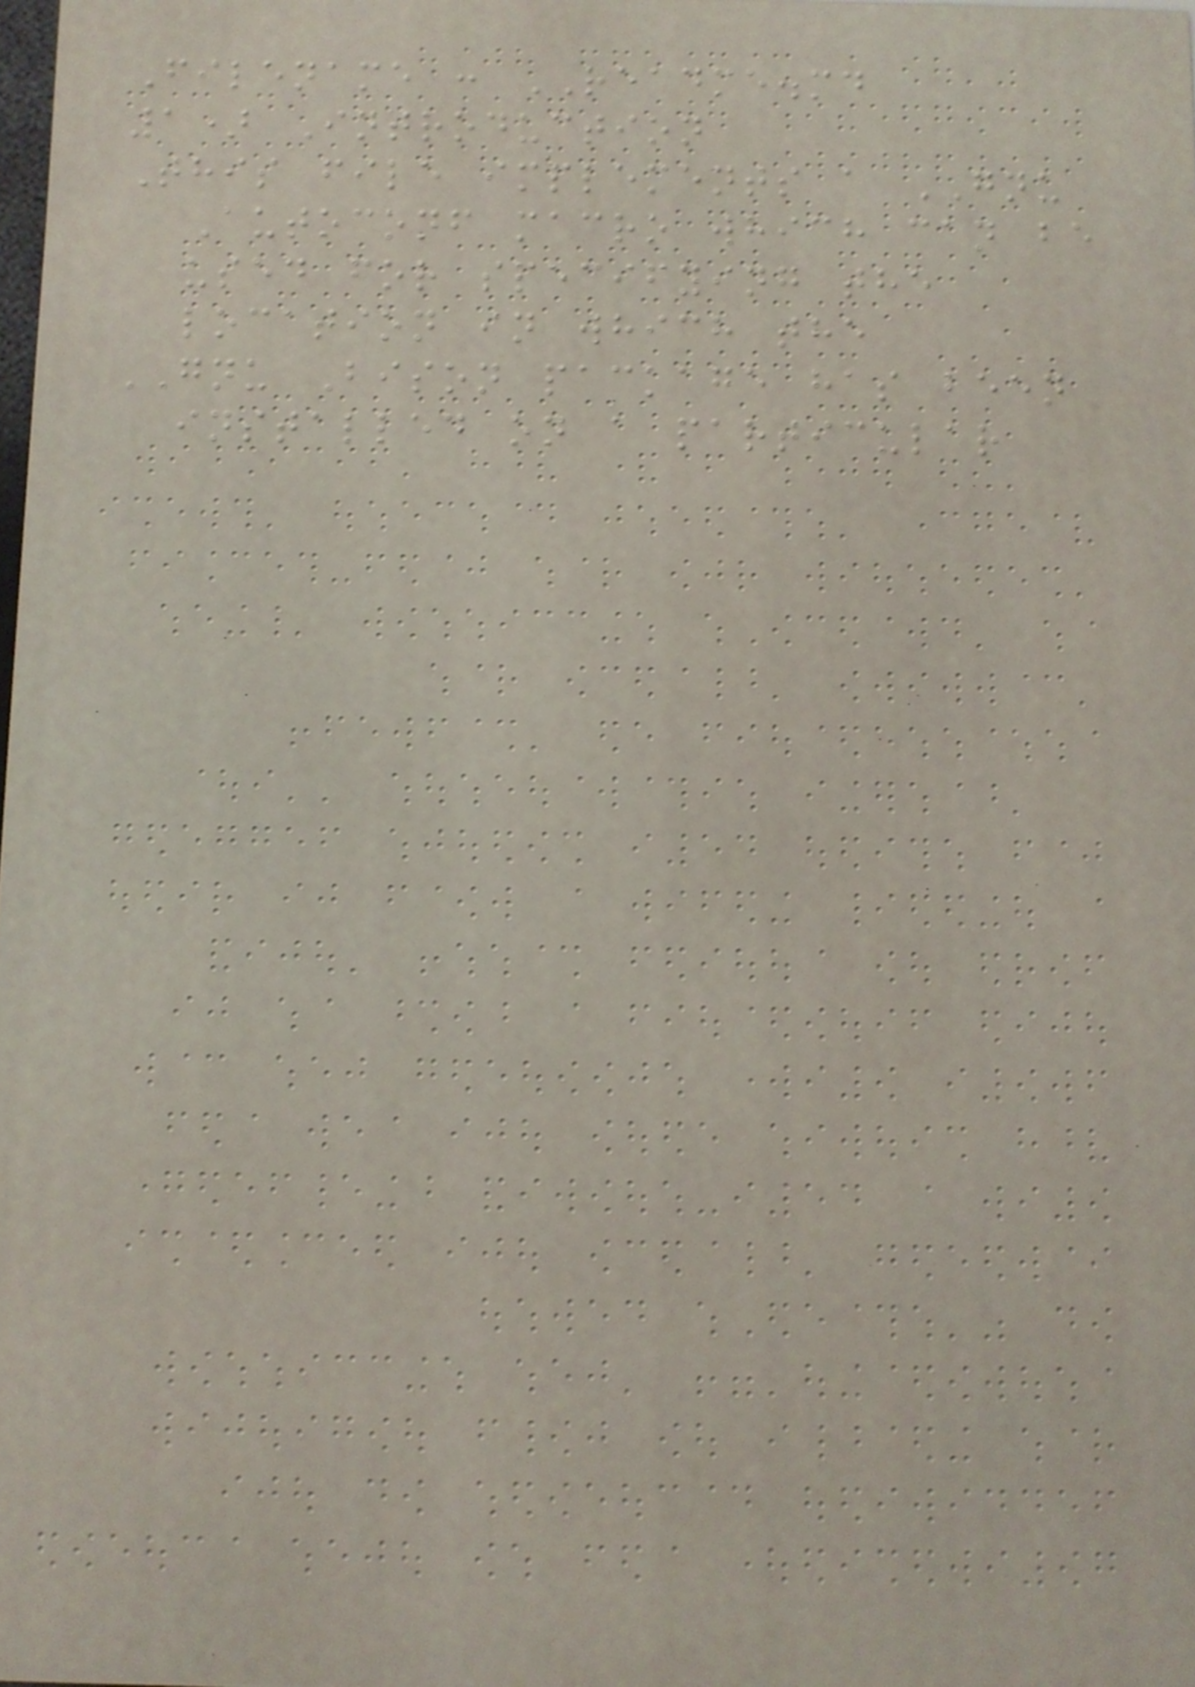Filename : README.md
1) Introduction
This file implements a GNU
Autoconf macro which can be
used for specifying the
location in which the
GNU Bison package has been
installed on a particular
